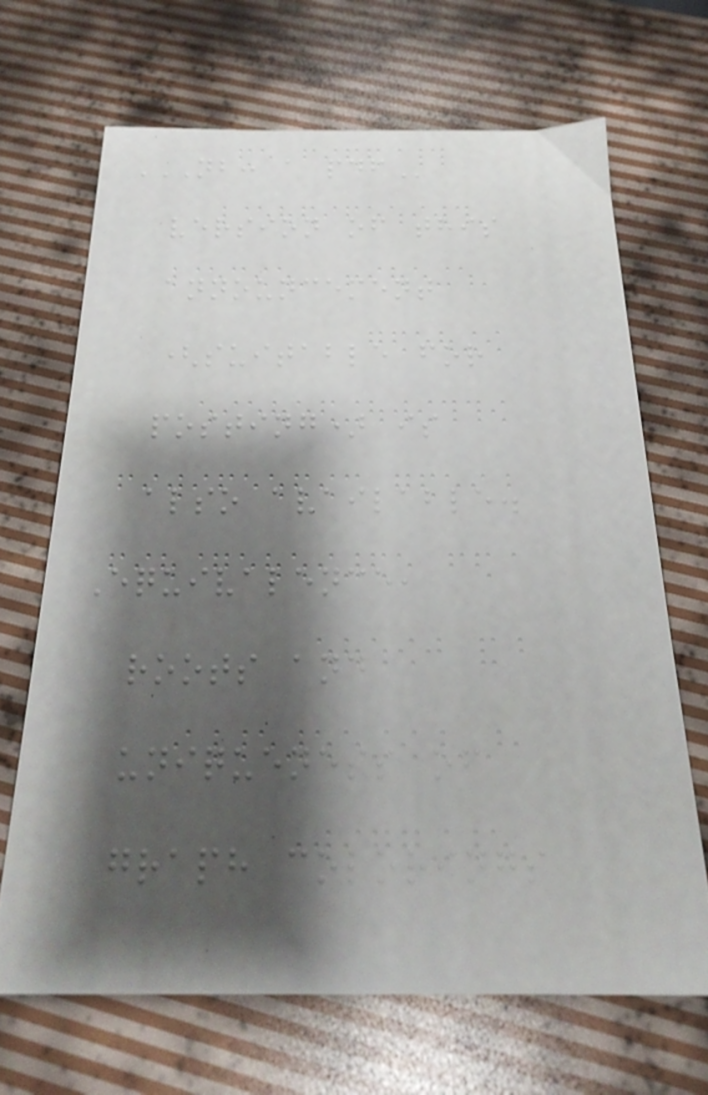NB: A PDF
version of this
announcement
(suitable for
posting) is
also available.
Equivalence,
roots and
uniqueness of
graph colorings
